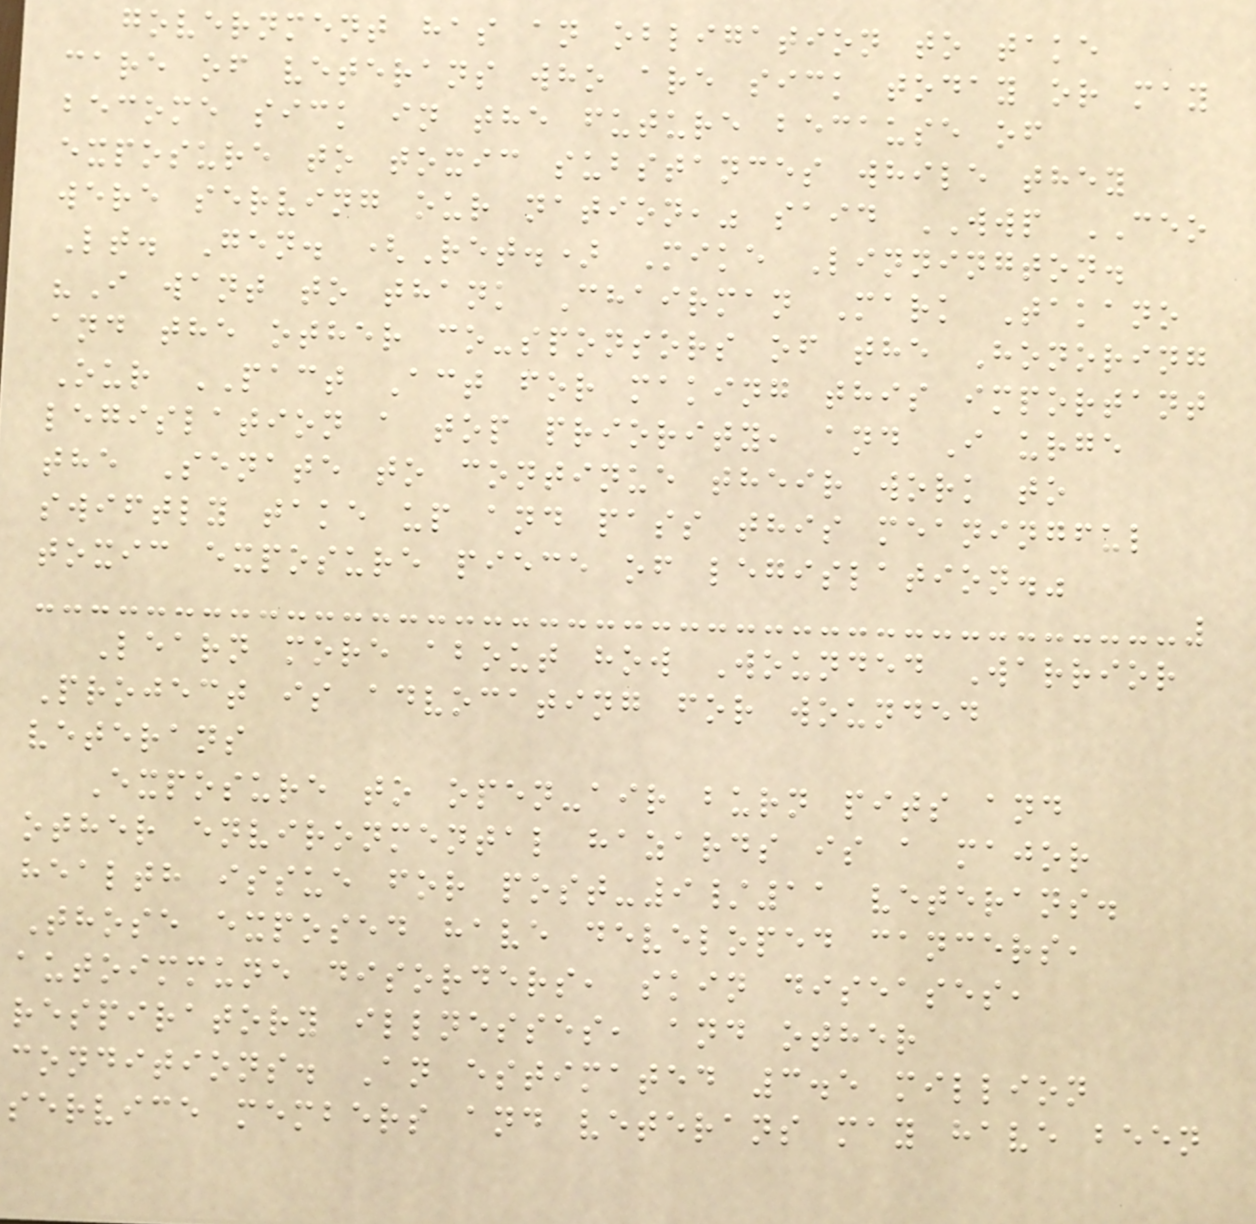government has an obligation to take
care of veterans who are sick today or may
become sick in the future because of
exposure to toxic substances while they
were serving our nation," said WWP CEO
Lt. Gen. (Ret.) Mike Linnington.
"I want to thank Chairman Mark Takano
and the other co-sponsors of the Honoring
Our PACT Act for making this important
legislation a top priority, and I urge
the Senate to continue their work to
swiftly take up and pass this meaningful
toxic exposure piece of legislation."
Learn more about how Wounded Warrior
Project is advocating for wounded
veterans
Exposure to open-air burn pits and
other environmental hazards is a major
health issue for post-9/11 veterans.
Those exposed have developed cancers,
autoimmune disorders, skin diseases,
respiratory illnesses, and other
conditions. An estimated 3.5 million
service members and veterans may have been
